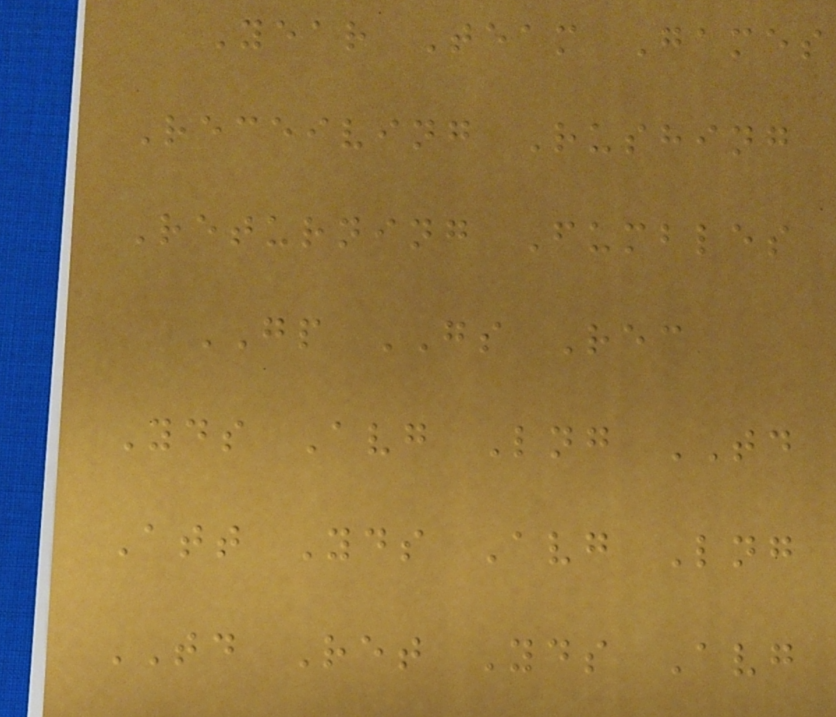Year Team Games
Receiving Rushing
Returning Fumbles
GP GS Rec
Yds Avg Lng TD
Att Yds Avg Lng
TD Ret Yds Avg
